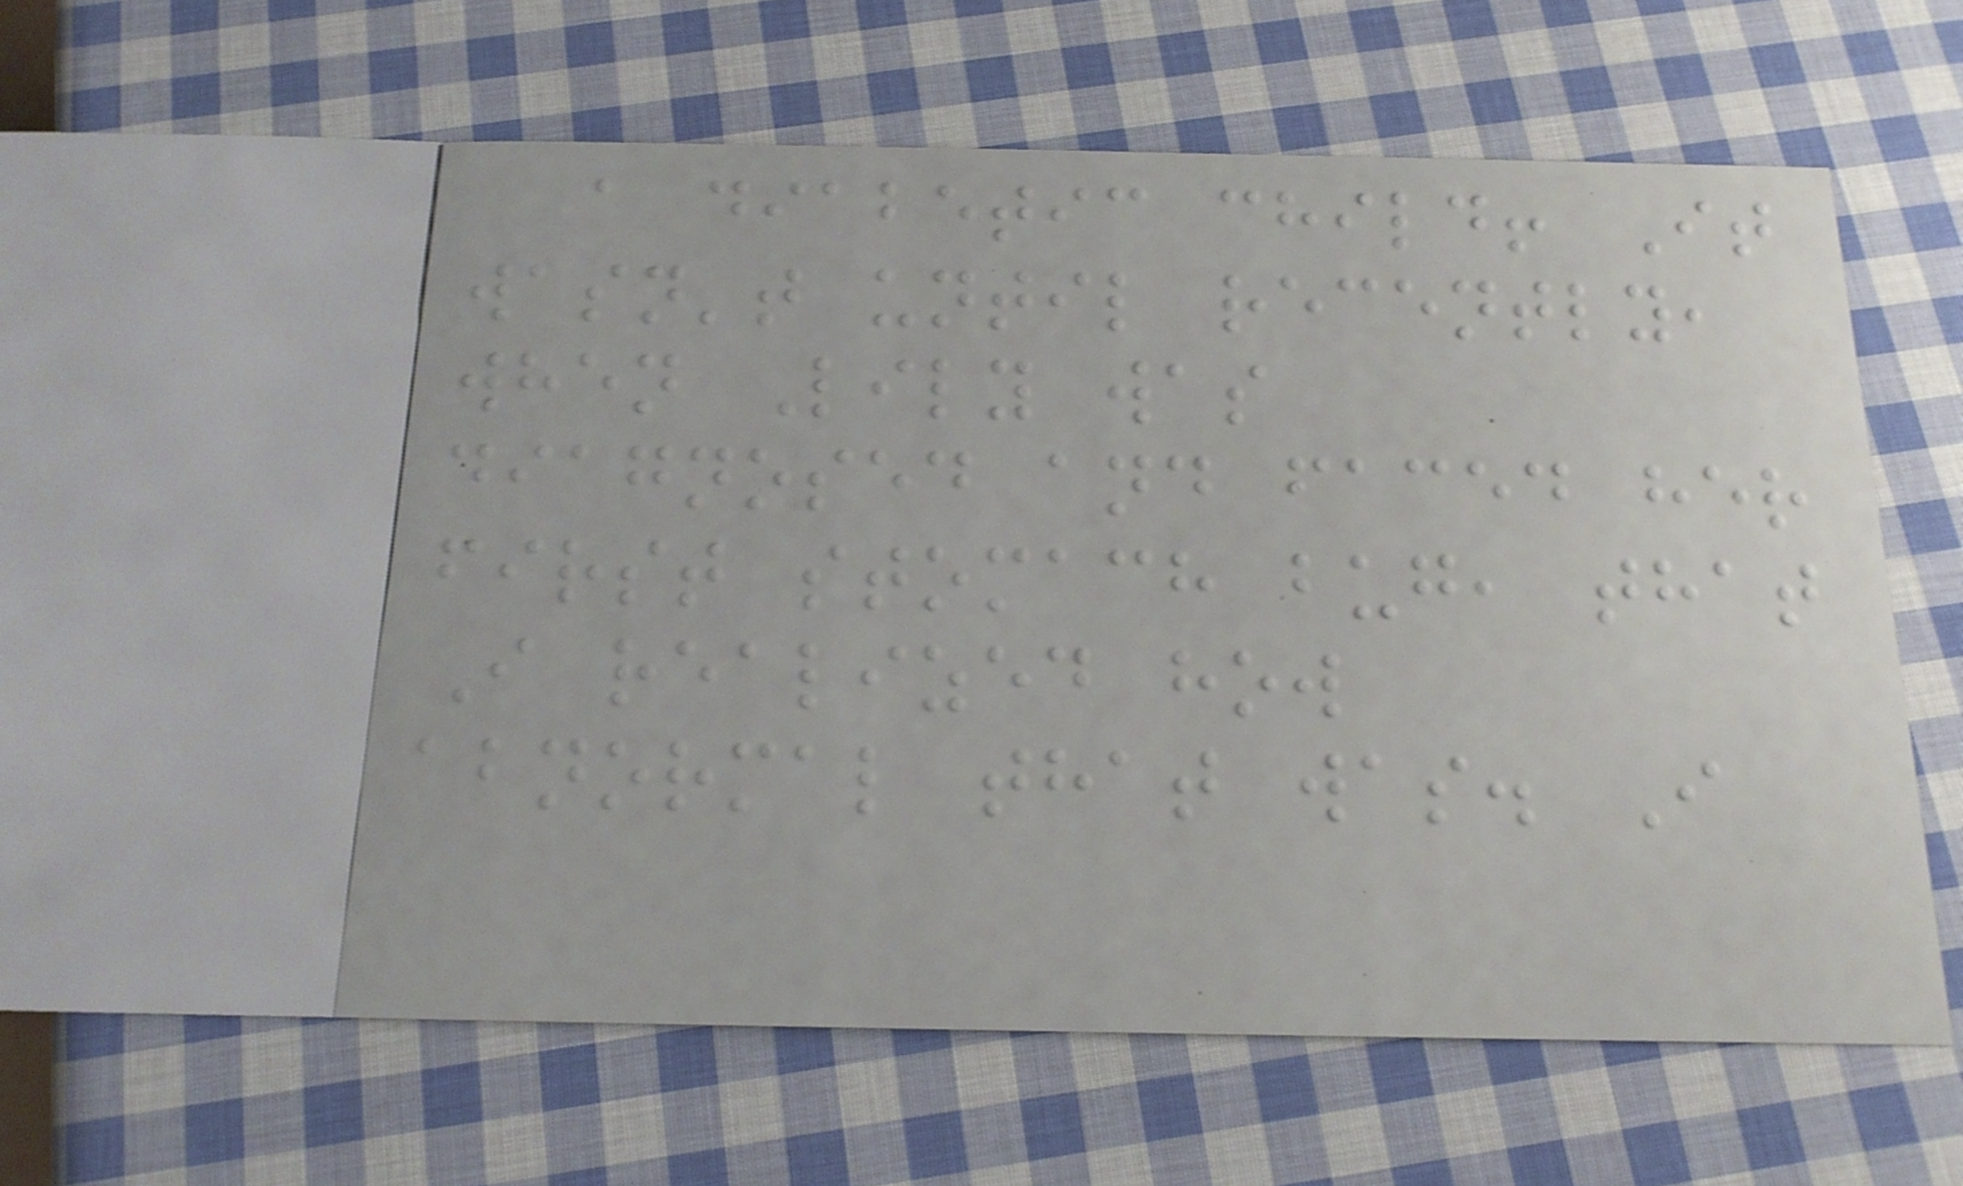a diabetic child! It
wasn't until recently,
when Lily was
diagnosed and faced her
first stomach bug, that
I realized how
abnormal that was. I
